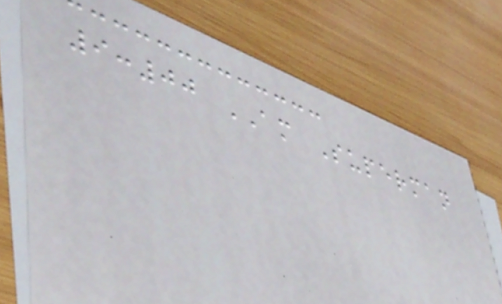9:00 AM Superman
